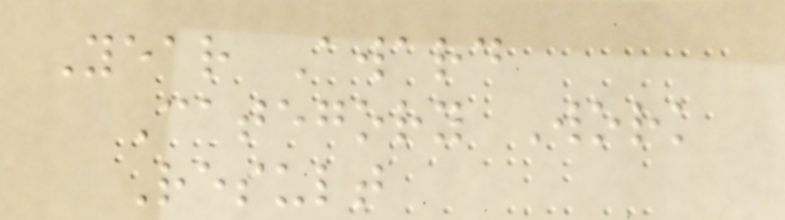Year Award
Category Work
Result
